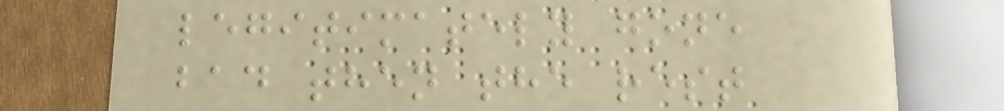legitimately gone
bad then the rest
